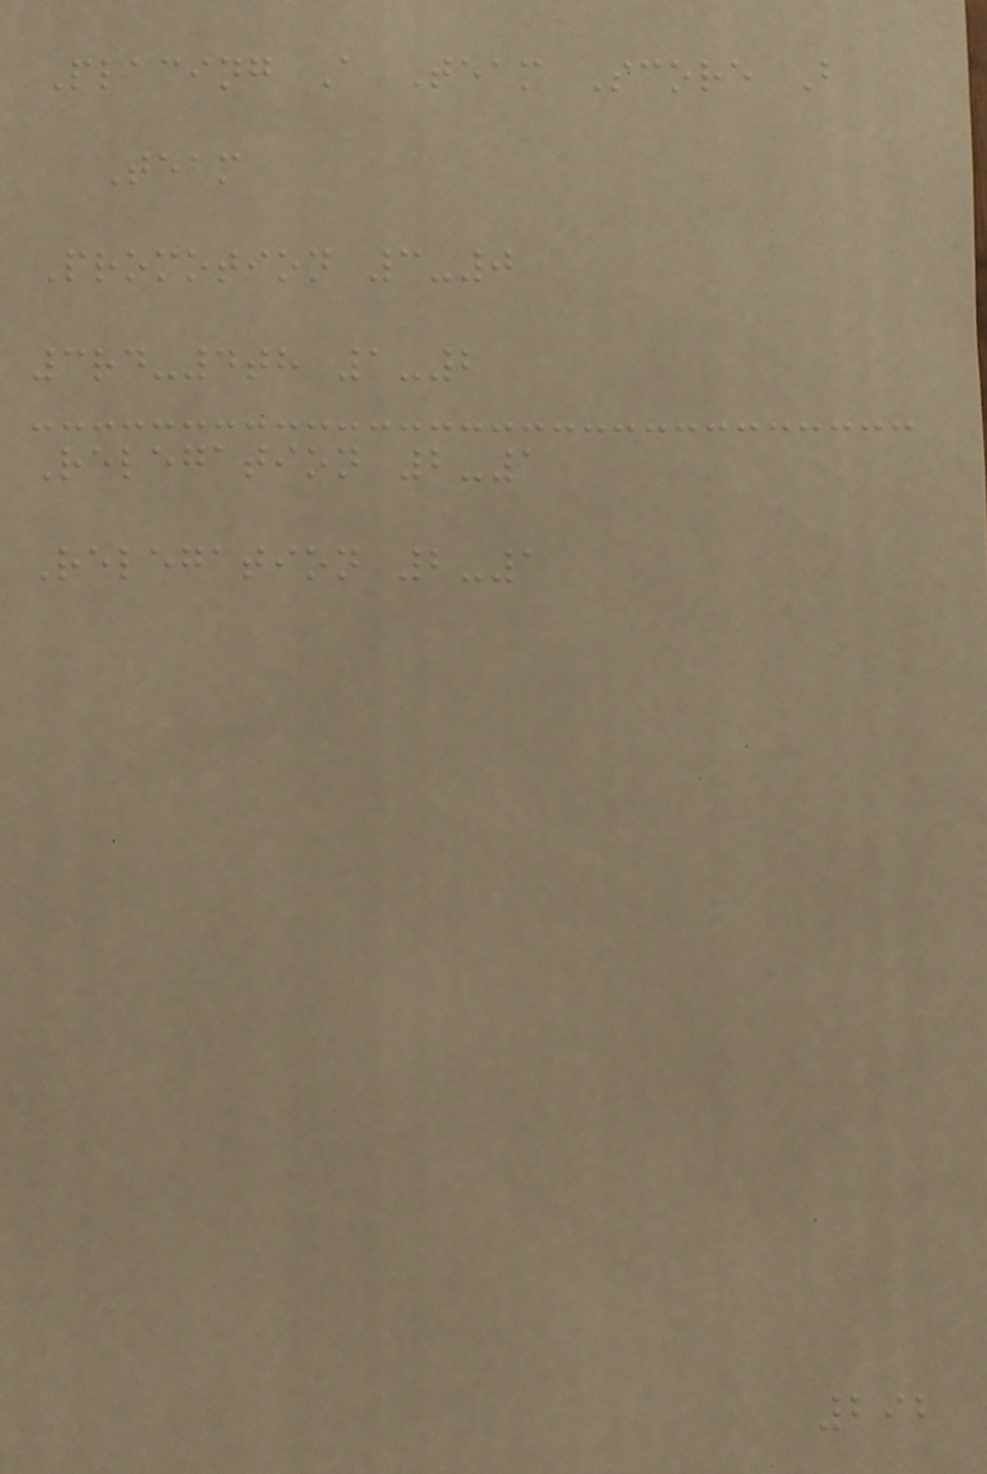Placing A Team Score B
Team
Promotion 3-0
3rd-4th 1-2
Relegation 2-1
Relegation 2-1
292
